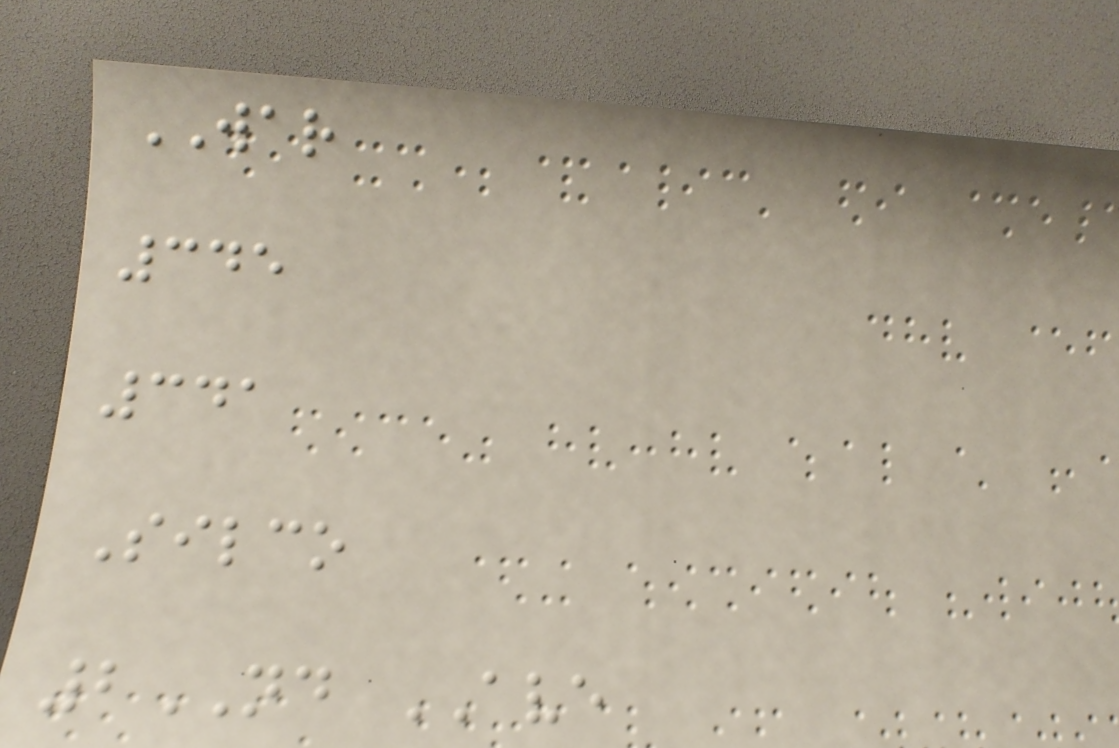WAR
345
341
Silco
2ND AVE
